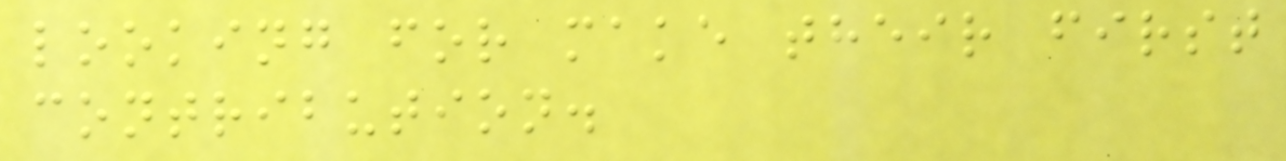looking for make their first
contribution.
